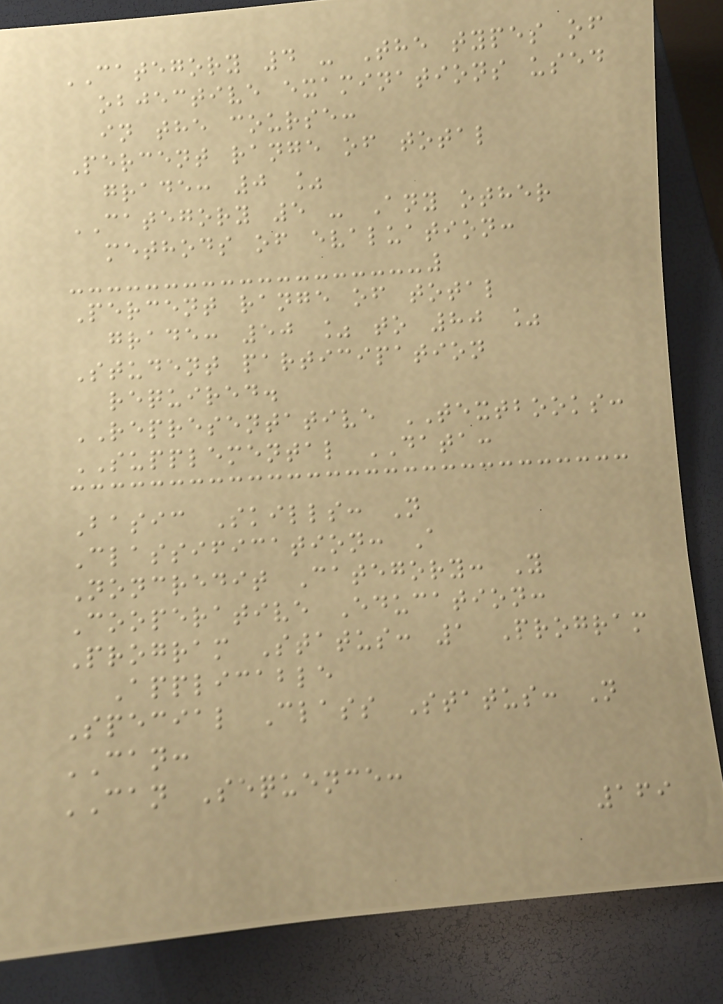CATEGORY 4 - The types of
objective examinations used
in the course:
Percent range of total
grade: 0 %
CATEGORY 5 - Any other
methods of evaluation:
Percent range of total
grade: 50 % to 80 %
Student participation
required.
REPRESENTATIVE TEXTBOOKS:
SUPPLEMENTAL DATA:
Basic Skills: N
Classification: A
Noncredit Category: Y
Cooperative Education:
Program Status: 1 Program
Applicable
Special Class Status: N
CAN:
CAN Sequence:
169
